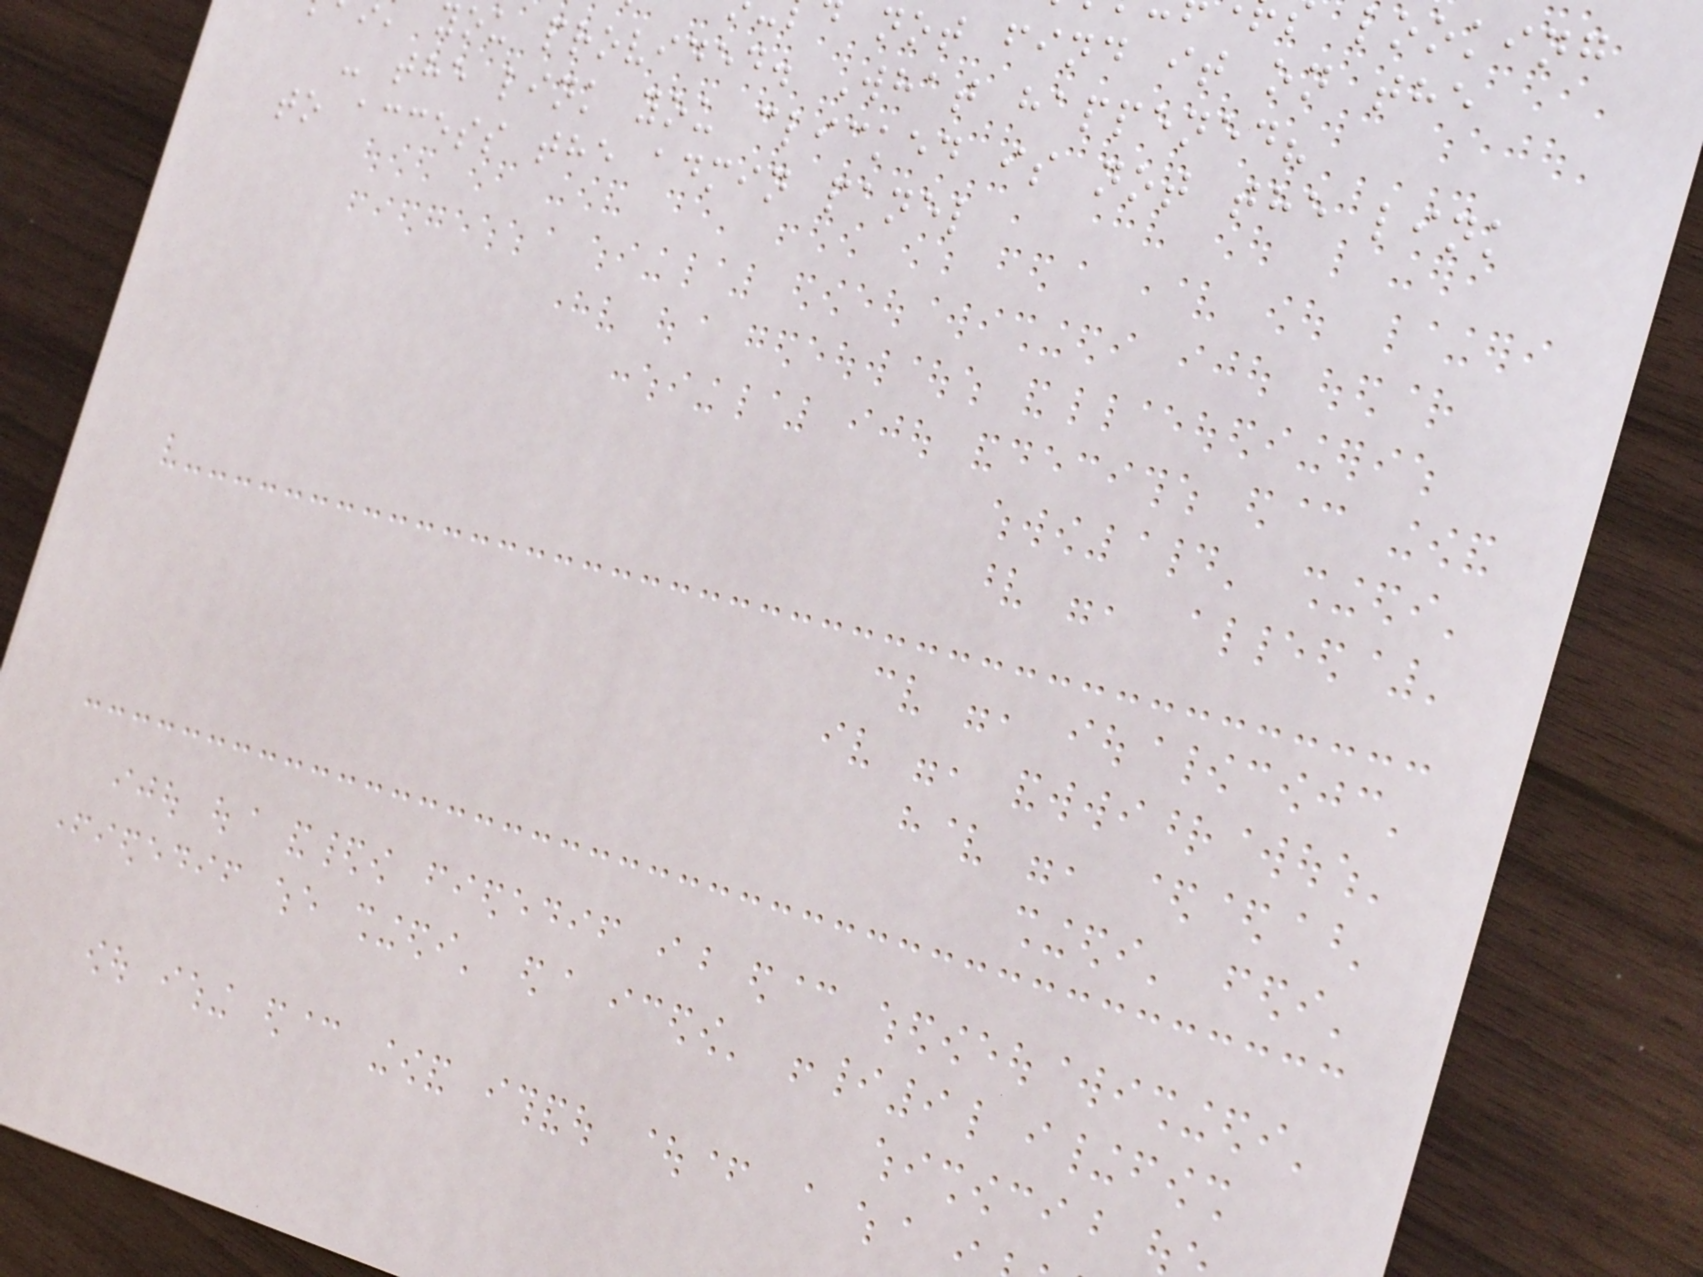not find it on the
you provided. What happened?
- the link you clicked is not the link
to access the admin panel
